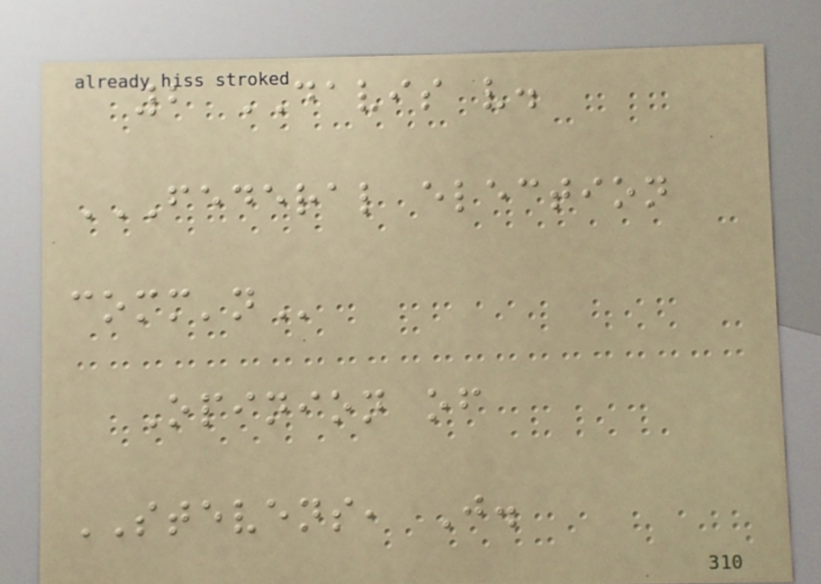2 DAVIS v.
FEDERAL ELECTION
COMM'N
Opinion of
STEVENS, J.
